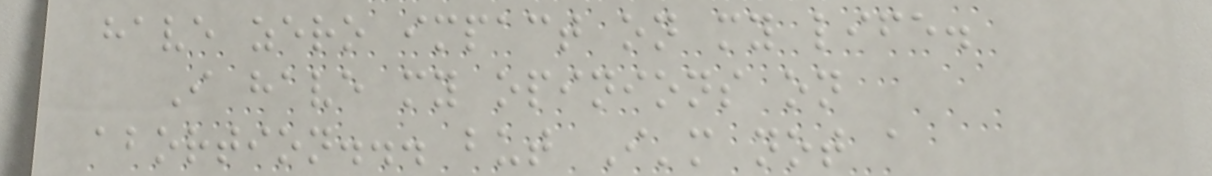have zero impact on my life.
I have my opinions on
abortion... but I'm not a
